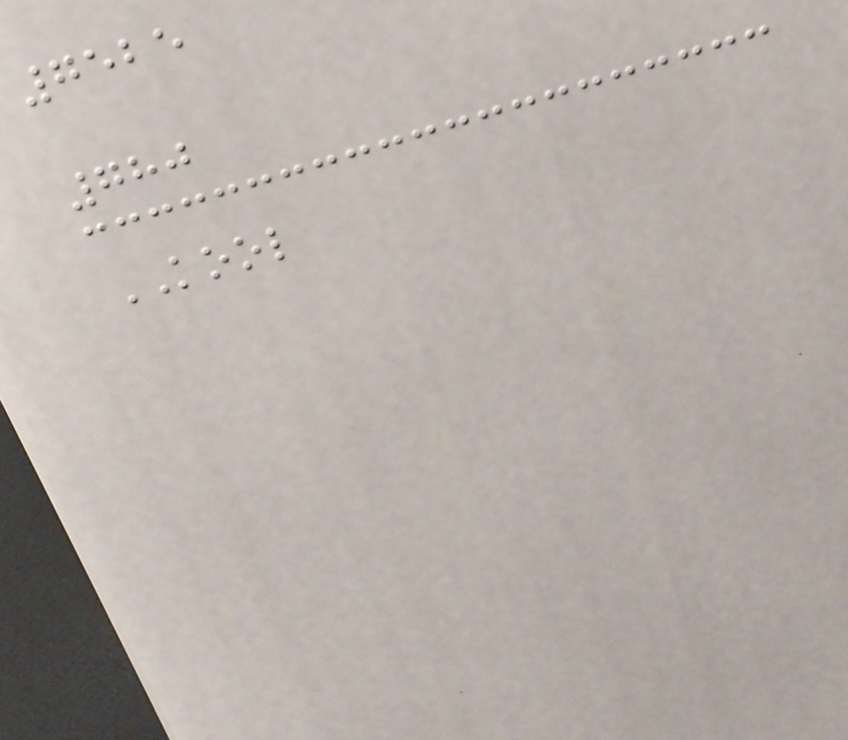7525
780
KOOL
